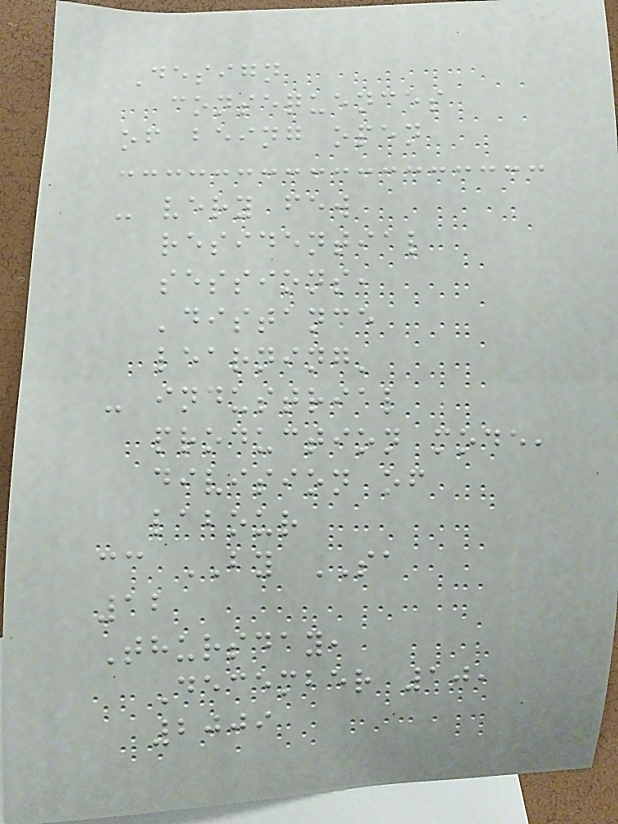Design
consequences
of being open
- very few
residential
sessions,
'distance
learning'
- industrial
production mode,
division of
labour
cc BY SA
12
Thursday,
December 10,
2009
